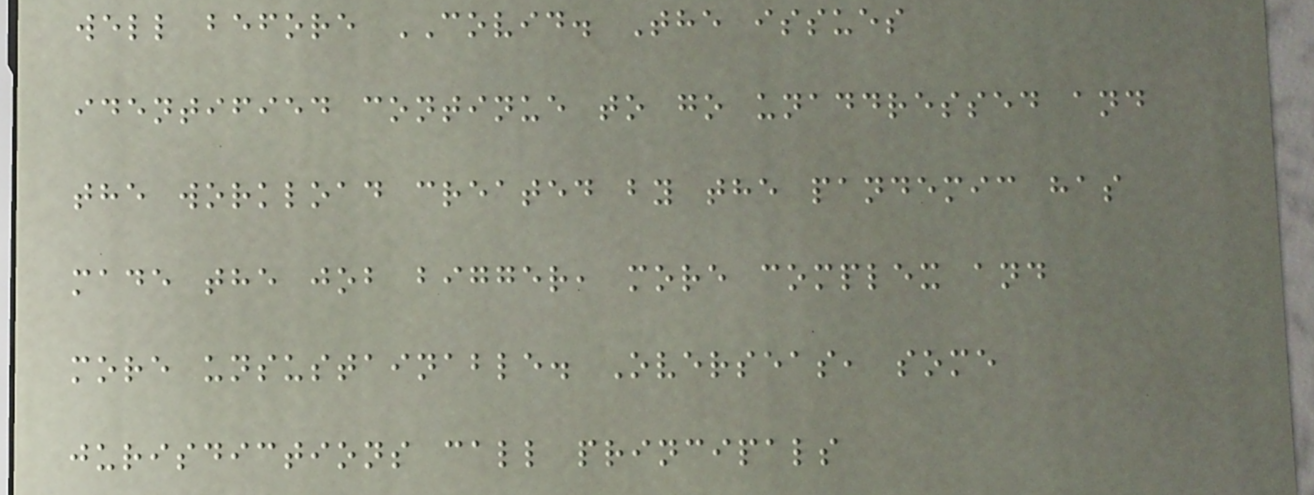well before COVID. The issues
identified continue to go unaddressed and
the workload created by the pandemic has
made the job bigger, more complex and
more unsustainable. Overseas, some
jurisdictions call principals
